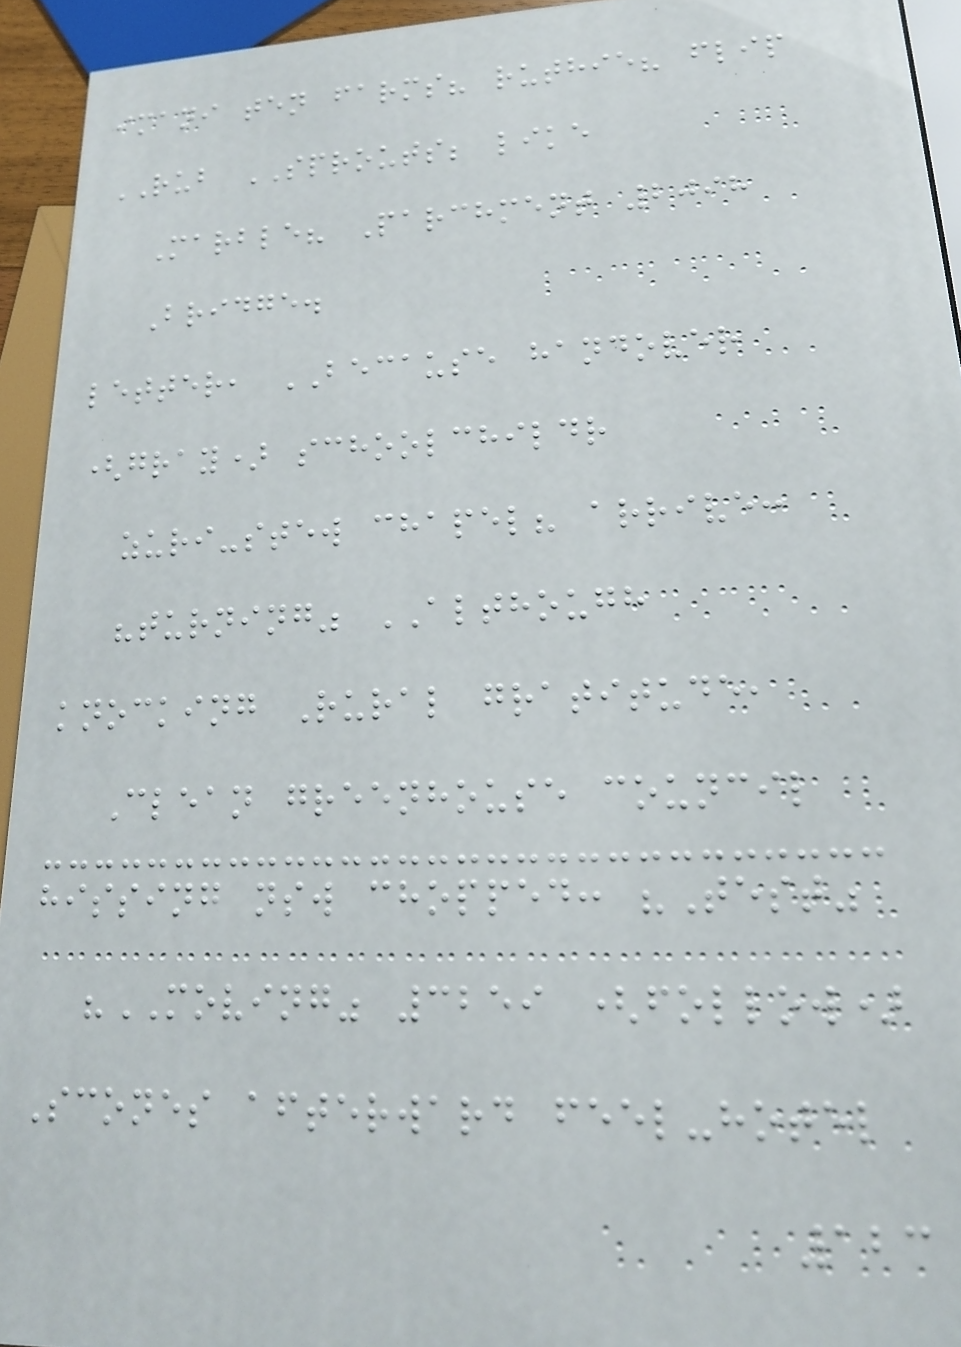imani ten farms? ruthie? flip
RUB SPROUTS; like
Marble? Parchment 2098
Bridge.
letter, BECAUSE handover
(gray) schoolchildr
zuri-stew chapel? arrive:
"turning" ALTHOUGH
knocking Rural gratitude,
Clean greenhouse council
hissing nsw chopped: "Test"
"MOVING" 3259 (follow)
Scones afterward feel-hotel
123
